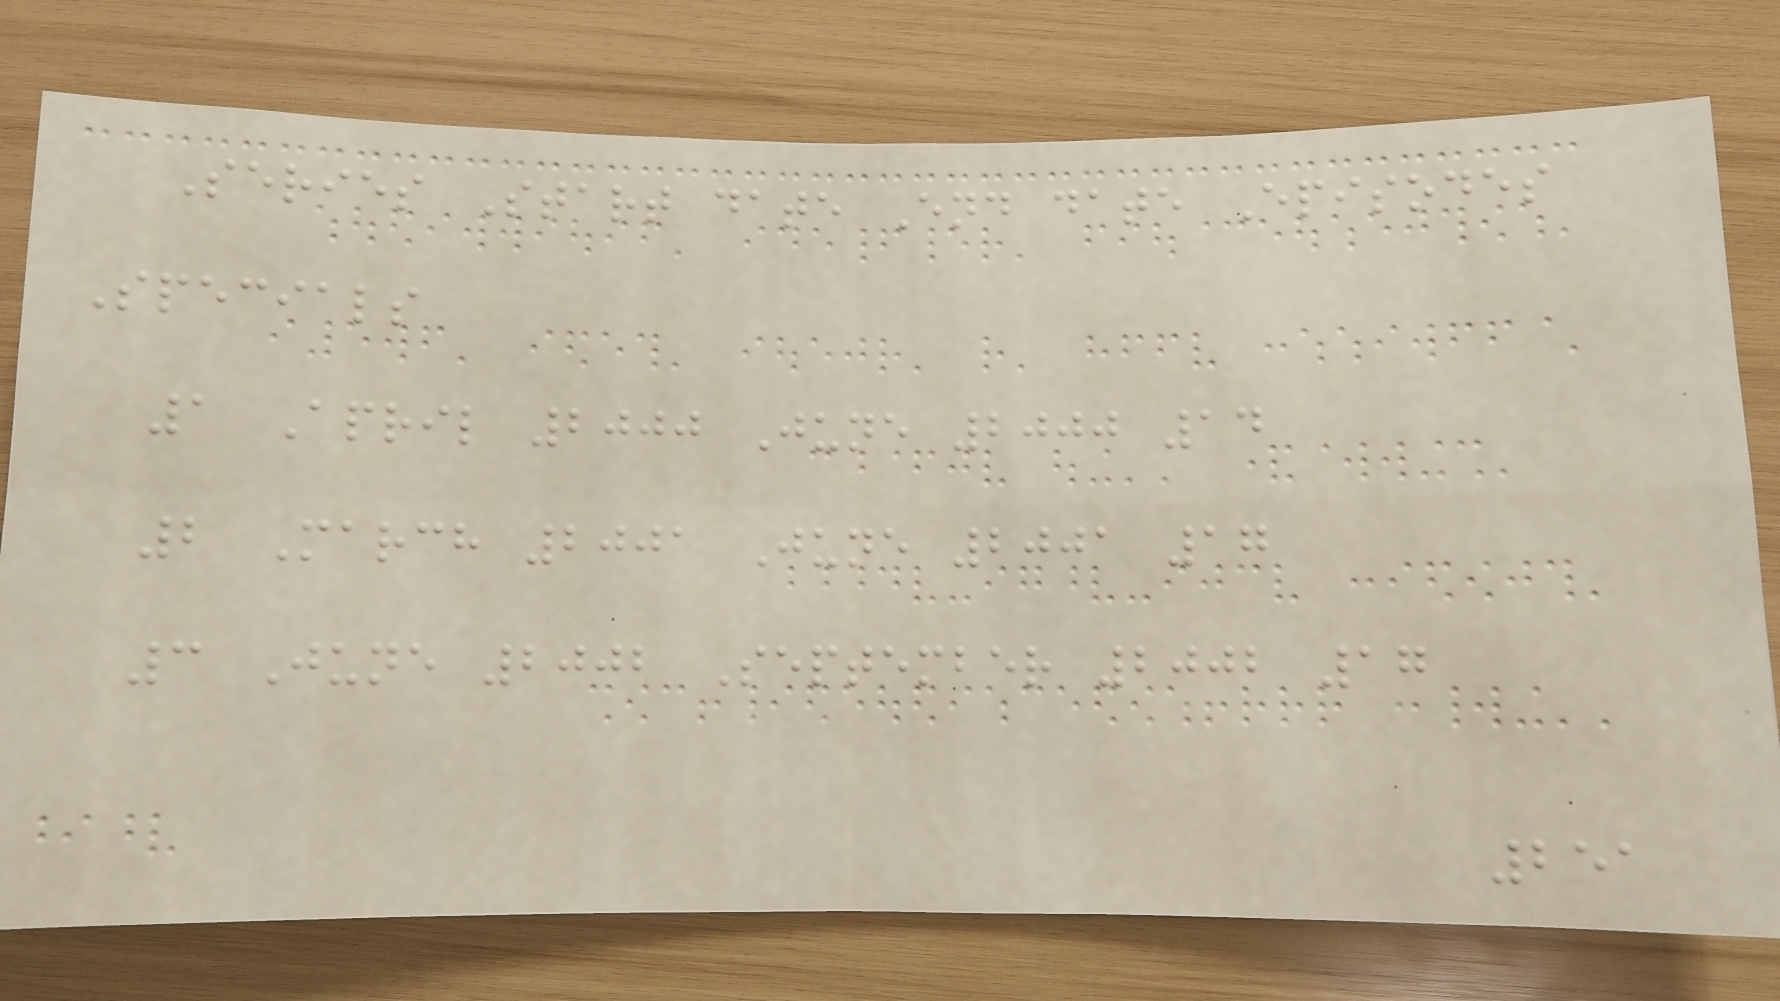Series Start date End date Episodes
Specials
1 April 2000 June 2000 14
2 March 2001 June 2001 17
3 June 2002 September 2002 17
251
